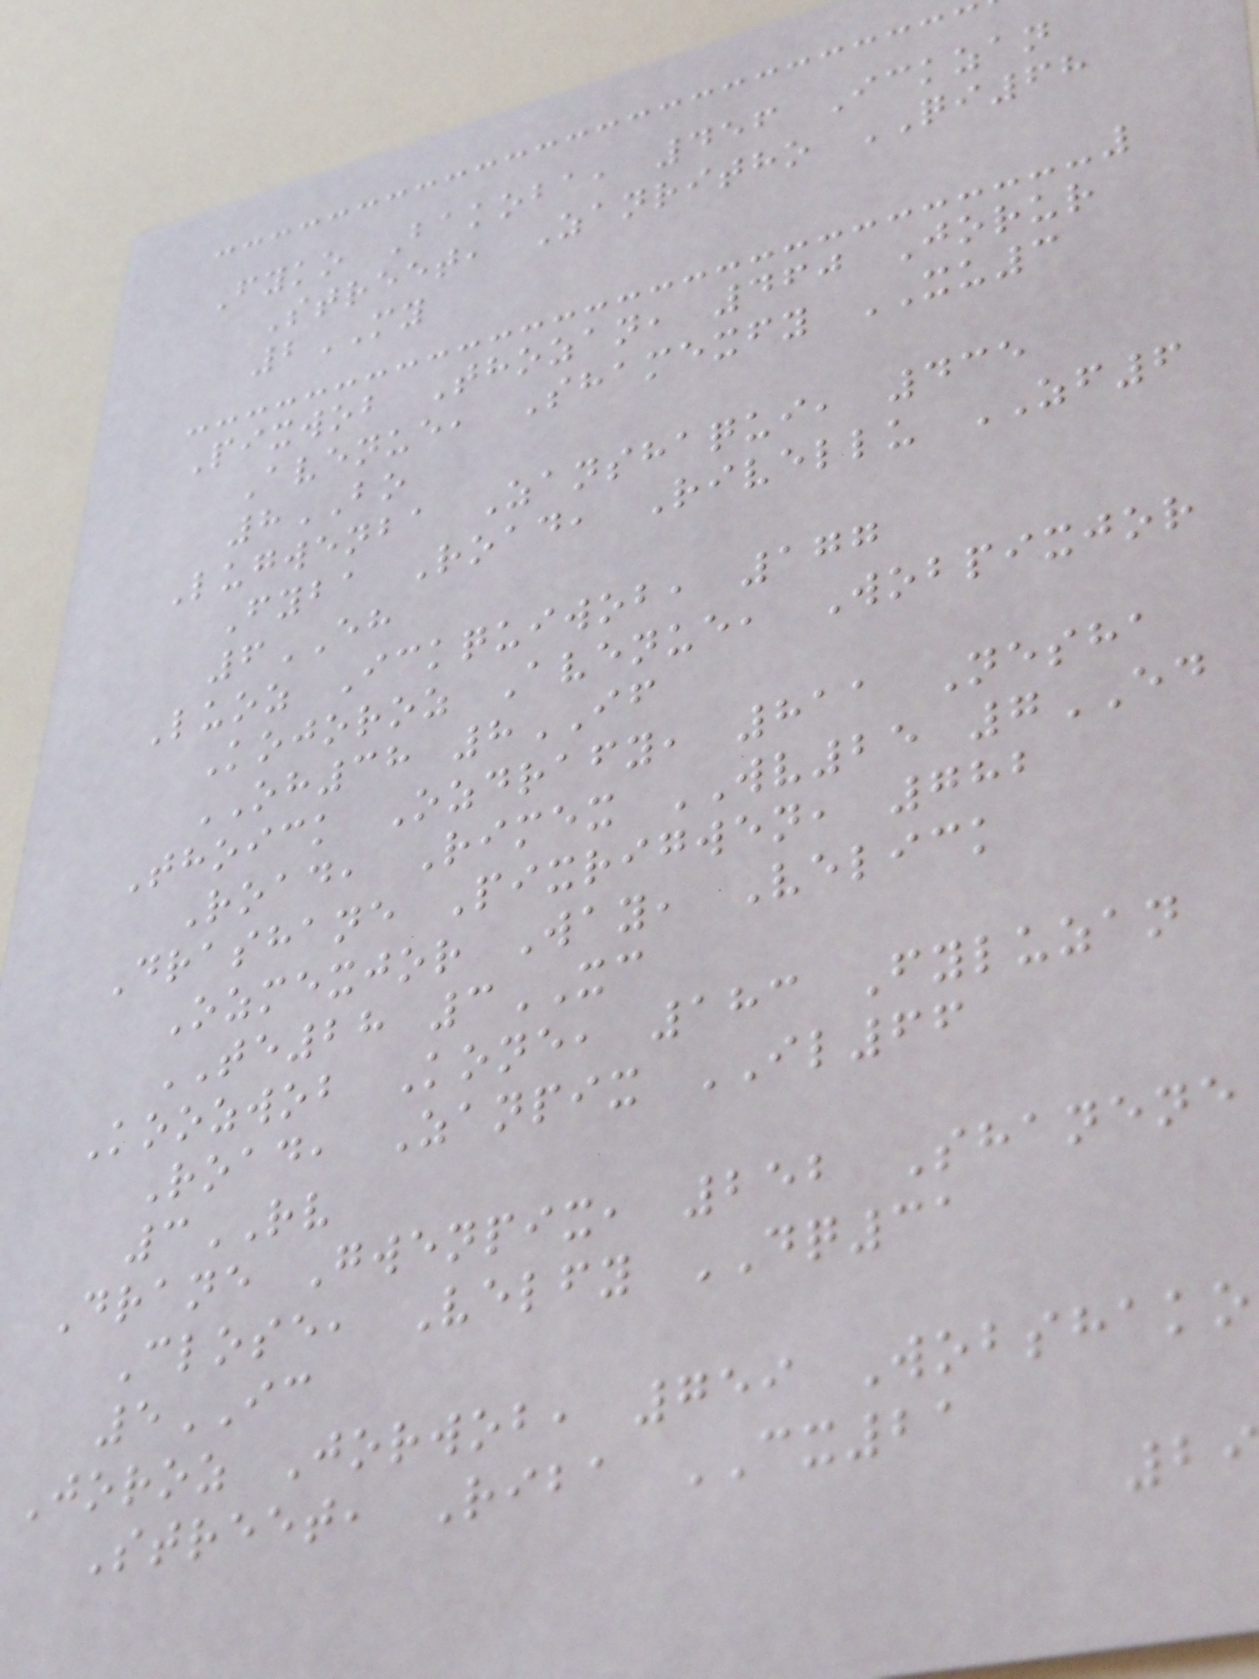Fyko Bakoba, 456 Ickzan
Street, Zanritho QI68
2MY
Pixwob Thozan, 460 Jorur
Avenue, Shamexfy XU3
8BO
Lugwenba Zanshaqui, 435
Fyba Road, Rivellu ZF6
6EH
Luoz Ickquiwob, 177
Kojoroz Avenue, Wobpixjor
OH38 8IF
Thoick Ozdrafy, 811 Nesha
Road, Rimex WV25 7ED
Drashane Pixrigwen, 782
Ozmexjor Way, Velick
TE28 3XC
Koozwob Kone, 183 Fyluzan
Road, Zanpix IL66
3RV
Drane Gwenpix, 252 Shanene
Close, Velfy DQ31
5IC
Joroz Jorwob, 759 Wobshako
Street, Riba CX21
29
